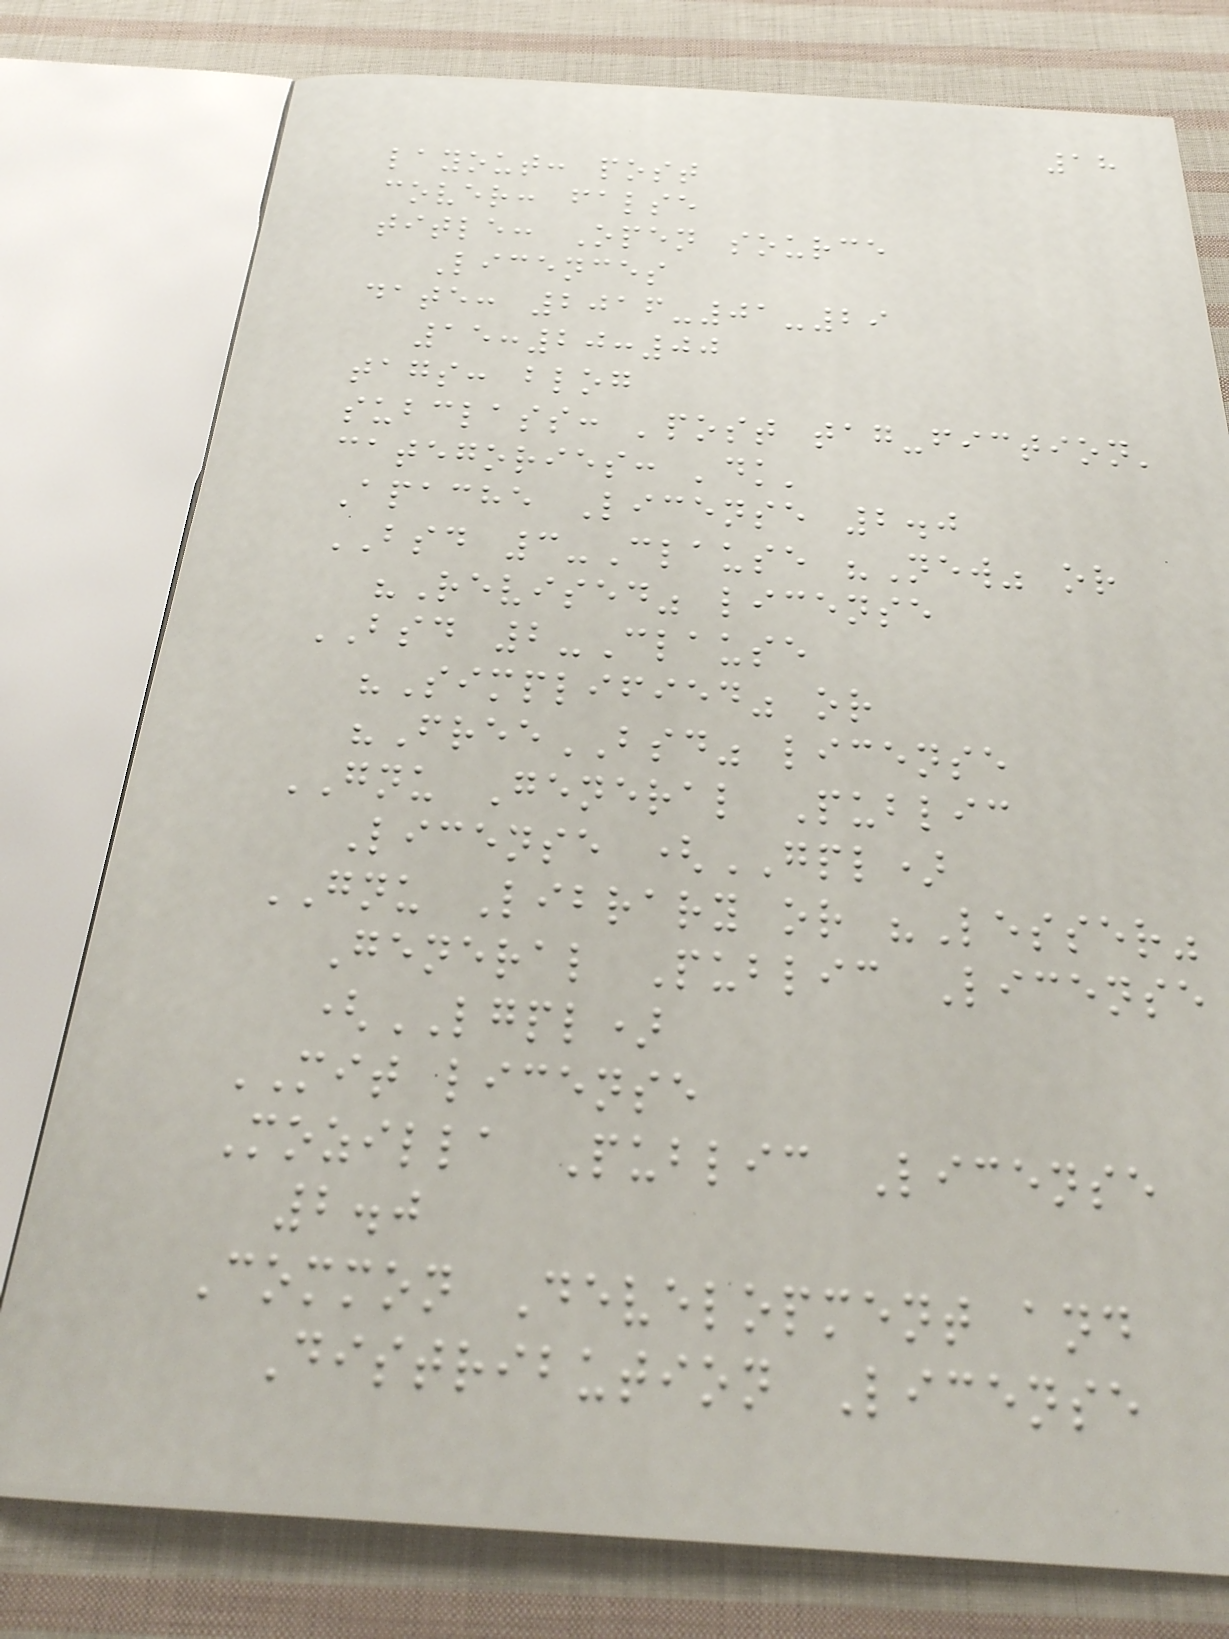18
layout: post
cover: false
title: Open source
Licences
date: 2016-01-29
15:20:00
tags: blog
subclass: 'post tag-fiction'
categories: 'dk'
Apache License 2.0
BSD 3-Clause "New" or
"Revised" license
BSD 2-Clause
"Simplified" or
"FreeBSD" license
GNU General Public
License (GPL)
GNU Library or "Lesser"
General Public License
(LGPL)
MIT license
Mozilla Public License
2.0
Common Development and
Distribution License
